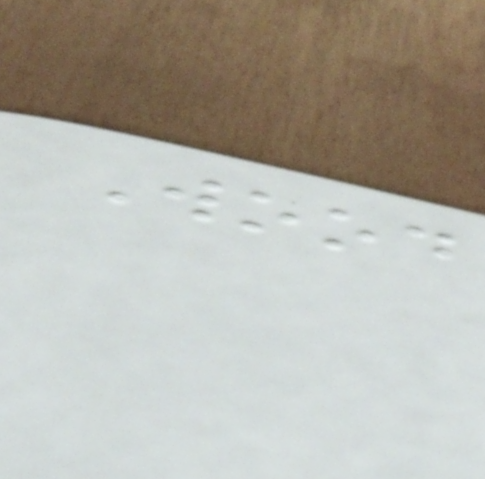Wood
